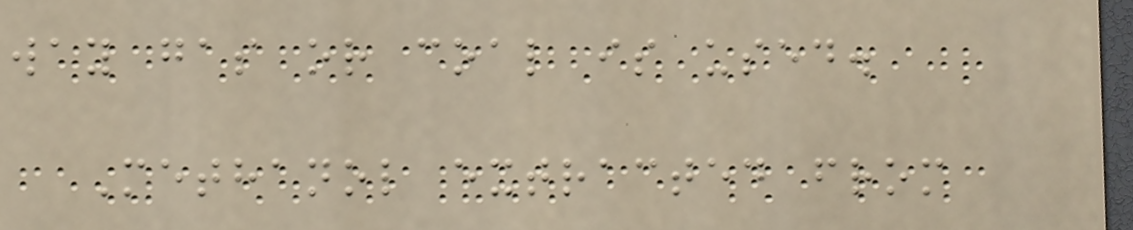way gas or coal is used.
Methanol extracted from
